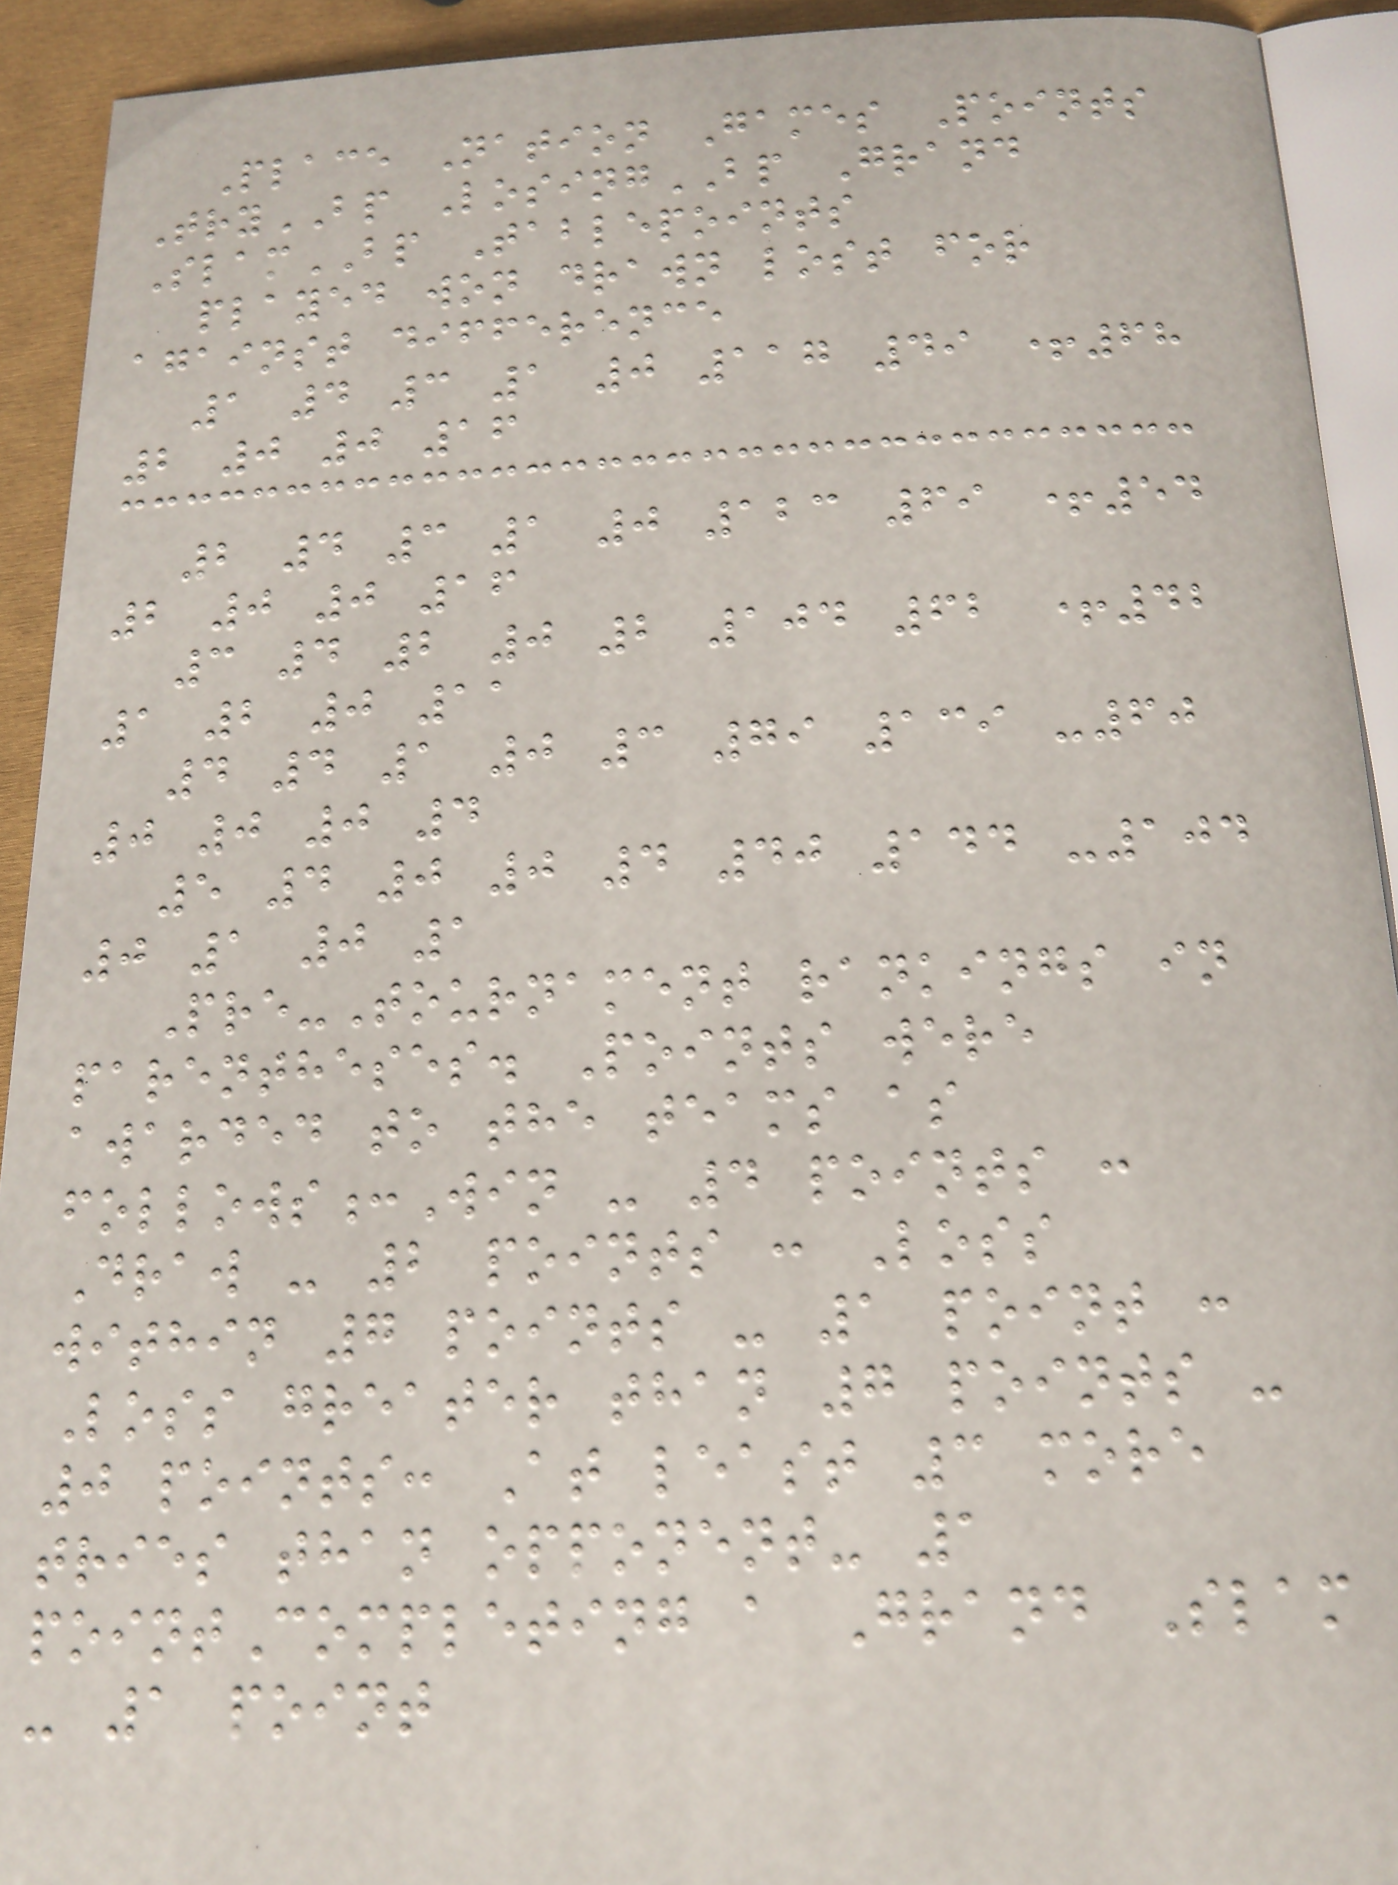Place Nation Games Points
TryBP LosingBP Grand
SlamBP Tablepoints
played won drawn lost for
against difference
1 4 3 1 0 117 49 +68
2 0 0 16
2 4 3 1 0 123 69 +54
2 0 0 16
3 4 2 0 2 104 62 +42
1 2 0 11
4 4 1 0 3 79 139 -60
0 0 0 4
5 4 0 0 4 40 144 -104
0 1 0 1
Pre-Tournament rankings in
parentheses. Points were
awarded to the teams as
follows:Win - 4 points :
Draw - 2 points : Loss
within 7 points - 1 point :
Loss greater than 7 points -
0 points: At least 3 more
tries than opponent- 1
pointCompleting a Grand Slam
- 1 point
